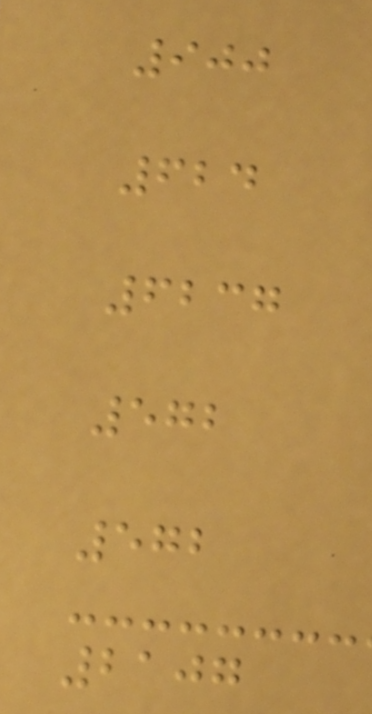900
624
6237
572
572
2107
